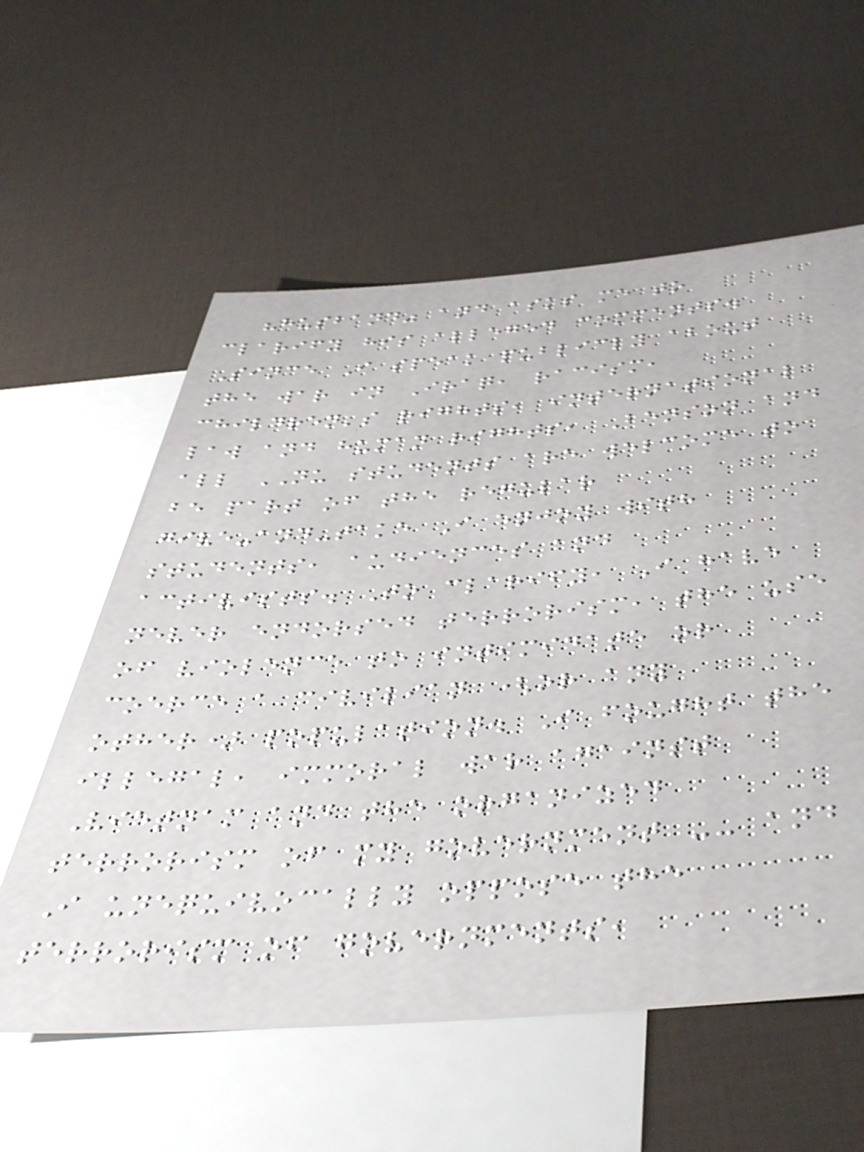"husband" and asks me to
clarify his alleged comments.
Since I speak publicly about
the war in Iraq, racism,
children's rights, international
law and human rights, Benson and
all NU students are welcome to
be part of the regular
give-and-take I enjoy with
students, audiences and
activists. To clarify, I have
never endorsed terrorism, the use
of violence to intimidate or
coerce a civilian (or any
other) population. I fought the
illegal, immoral war against
Vietnam and the organized
terrorism of my government -- and
I unequivocally oppose the
terrorism of governments,
